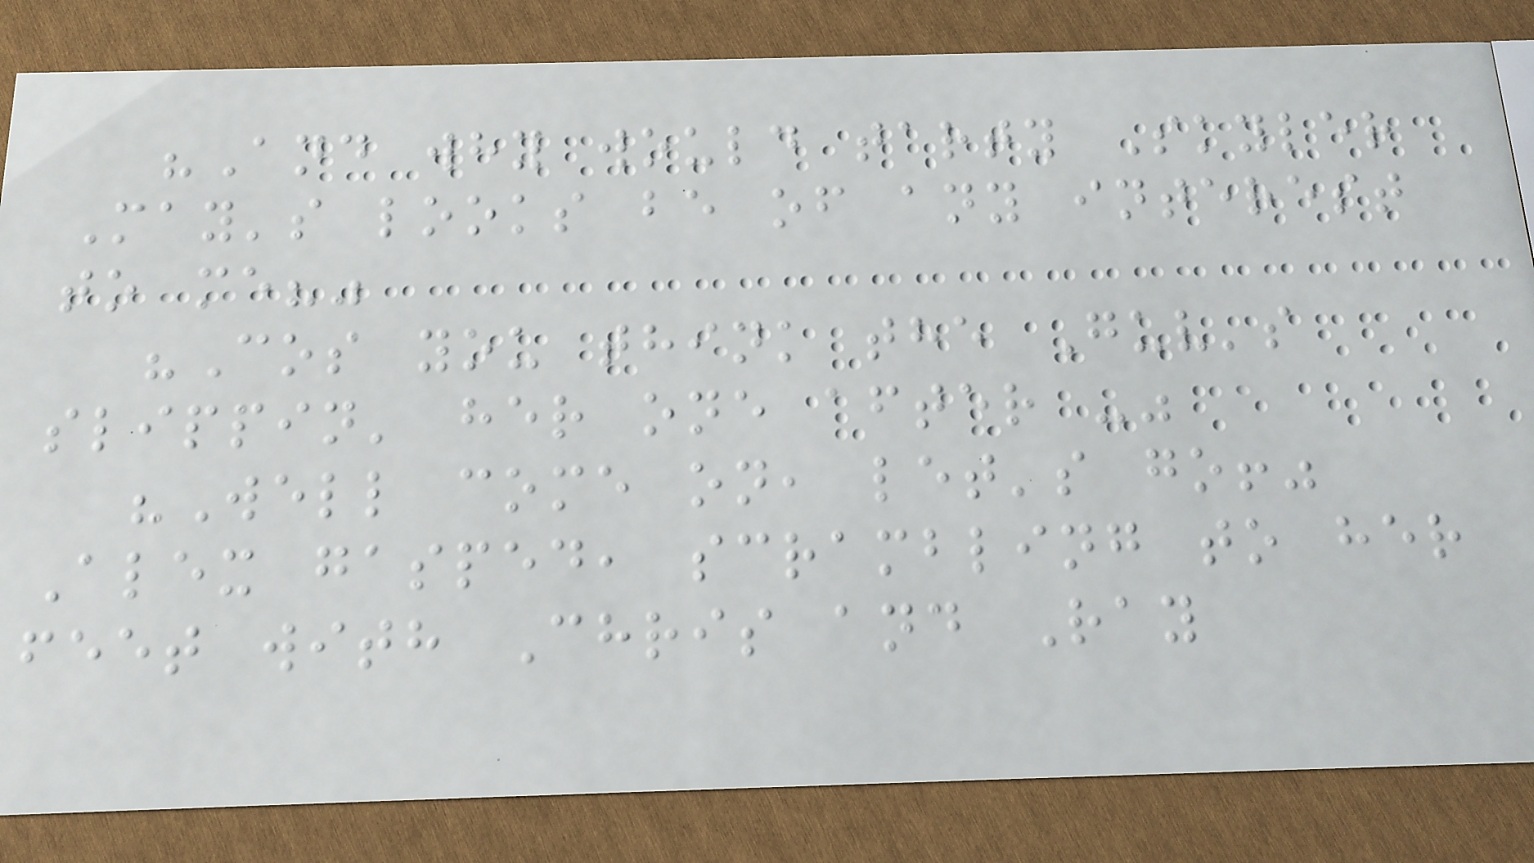"And why would tarty Skyler
May's looks be of any interest
to me?"
"Cos you think the Guv's
slippin' her one after -"
"Well come on, let's go!"
Alex gasped, scrambling to her
feet with Chris and Ray
